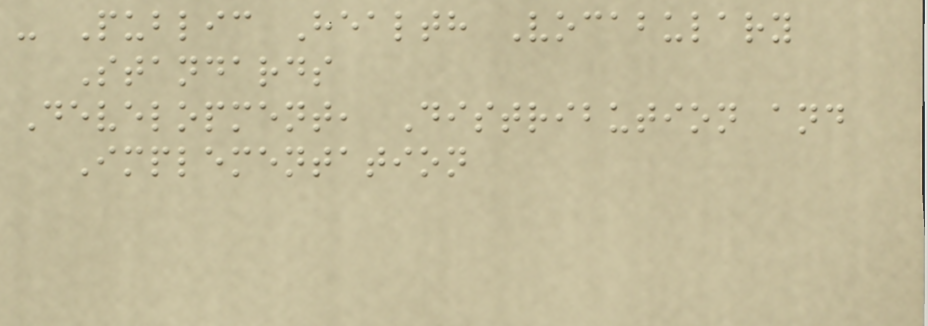- Public Health Vocabulary
Standards
Development, Distribution and
Implementation
